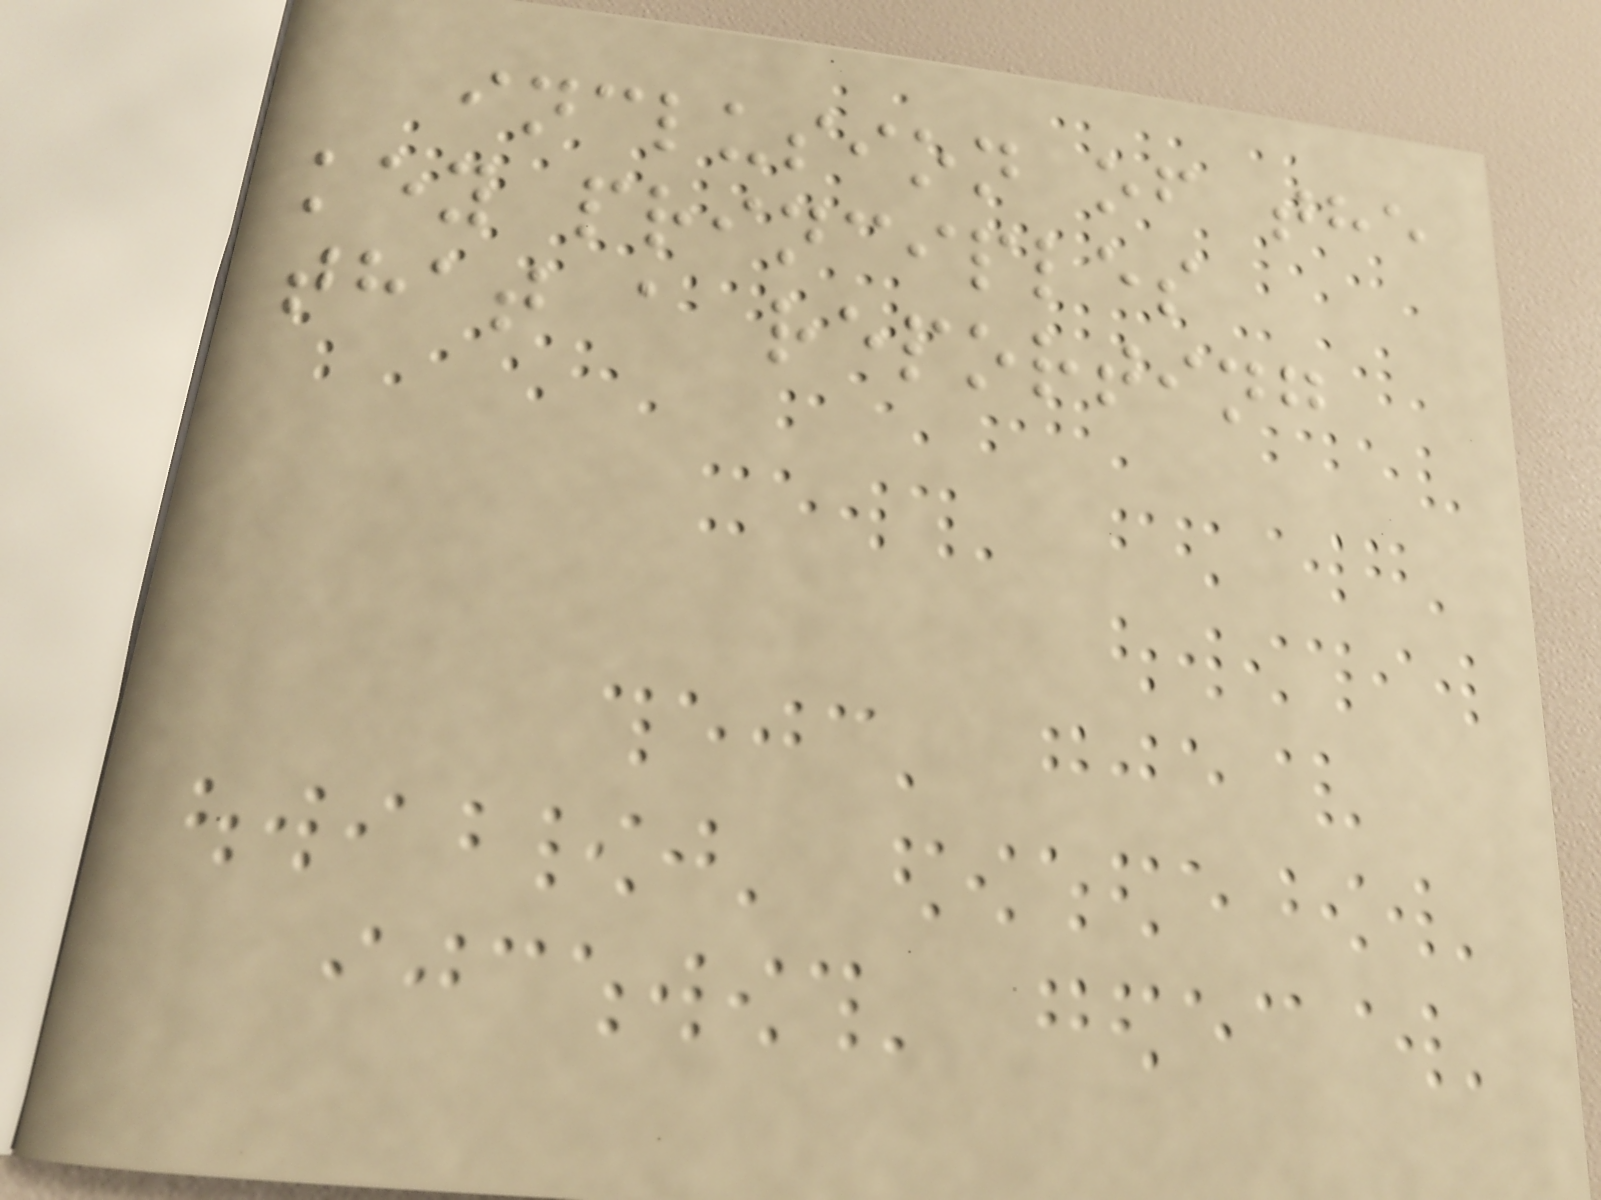inclusion of the
key principles
that a reporting
